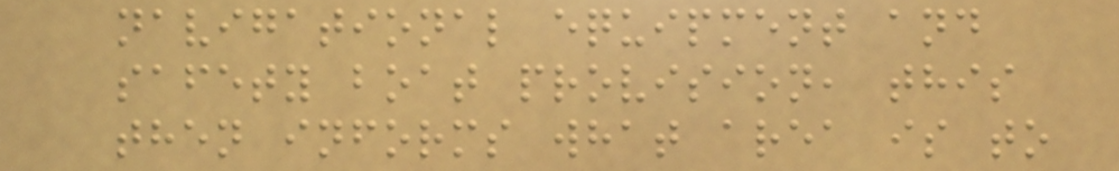navigational equipment and
safety boat provision, this
then informs what area is to
